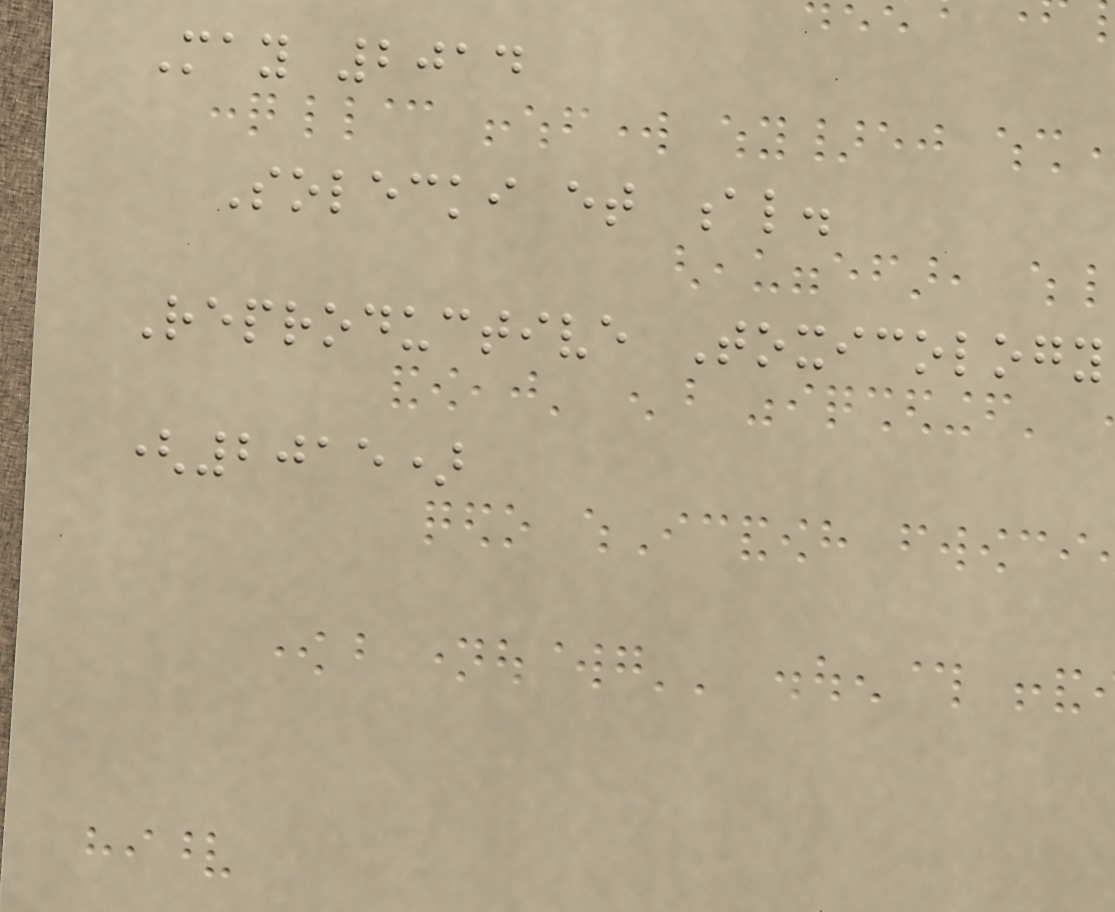May 2014
Solecki et al.
Reproductive Toxicology
(2015)
